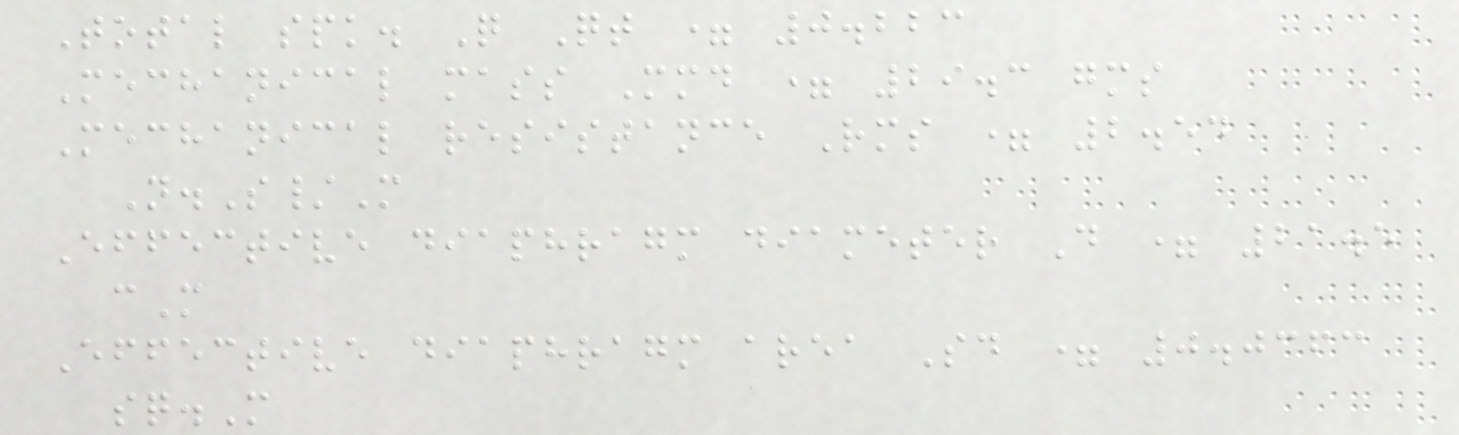Total spk. Q Qt = 0.223
Mechanical mass Mmd = 29.3 gms
Mechanical resistance Rms = 2.54
N.S/M
Effective diaphragm diameter D = 21.5
cM
Effective diaphragm area Sd = 0.0363
sq.M
